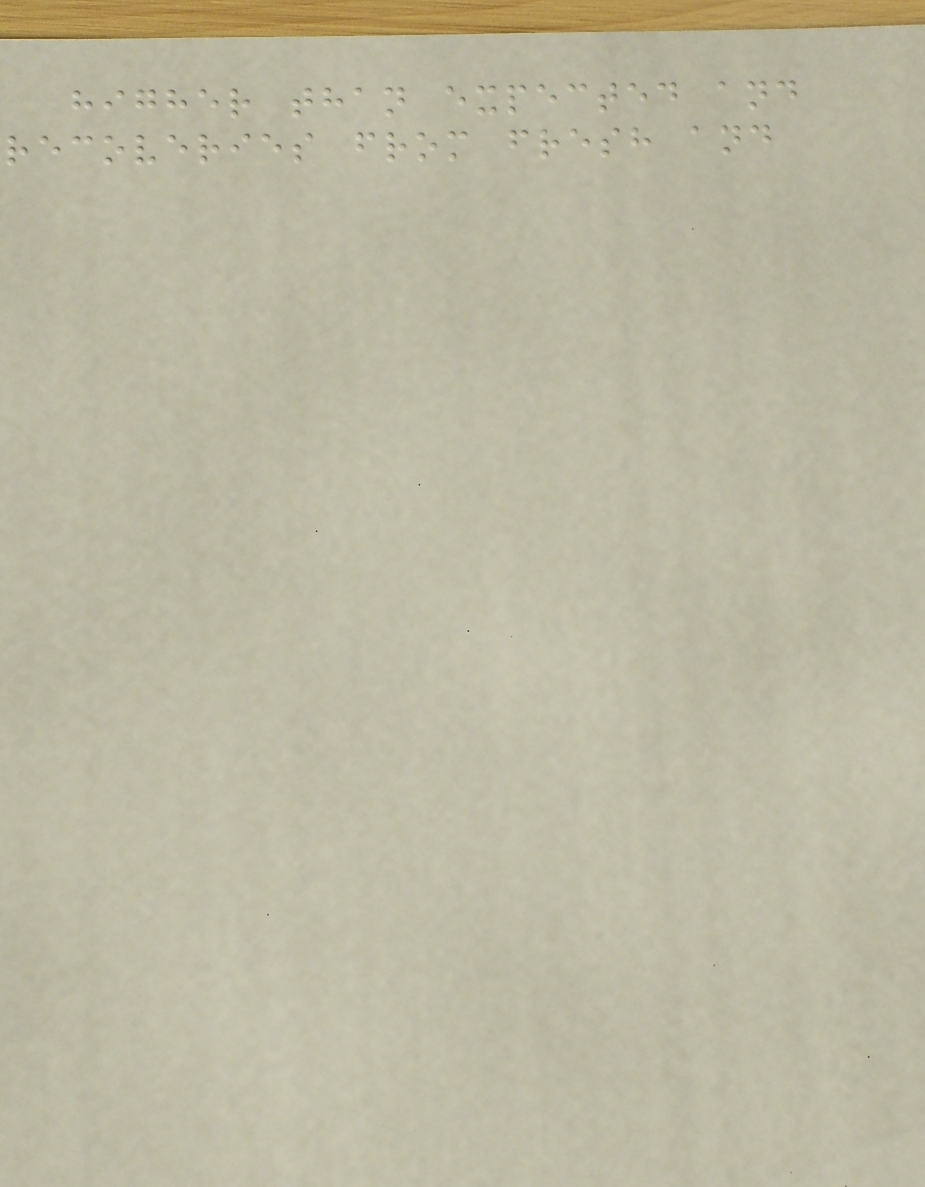higher than expected and
recoveries from fresh and
